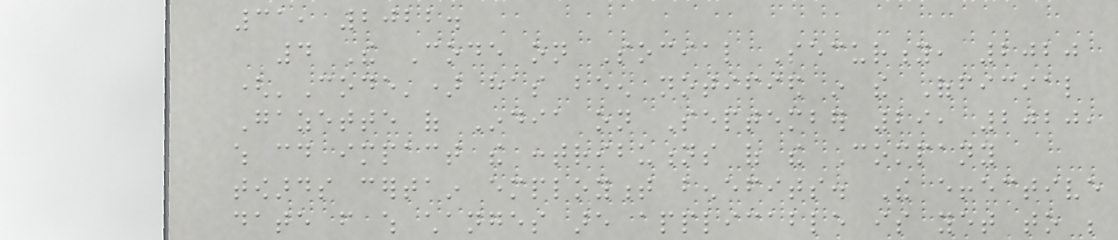31, 2022.
4 The Code on Social Security, 2020
('Code') has been notified in the Official
Gazette of India on September 29, 2020,
which could impact the contributions of the Company
towards certain employment benefits. The effective
date from which changes are applicable is yet to be
